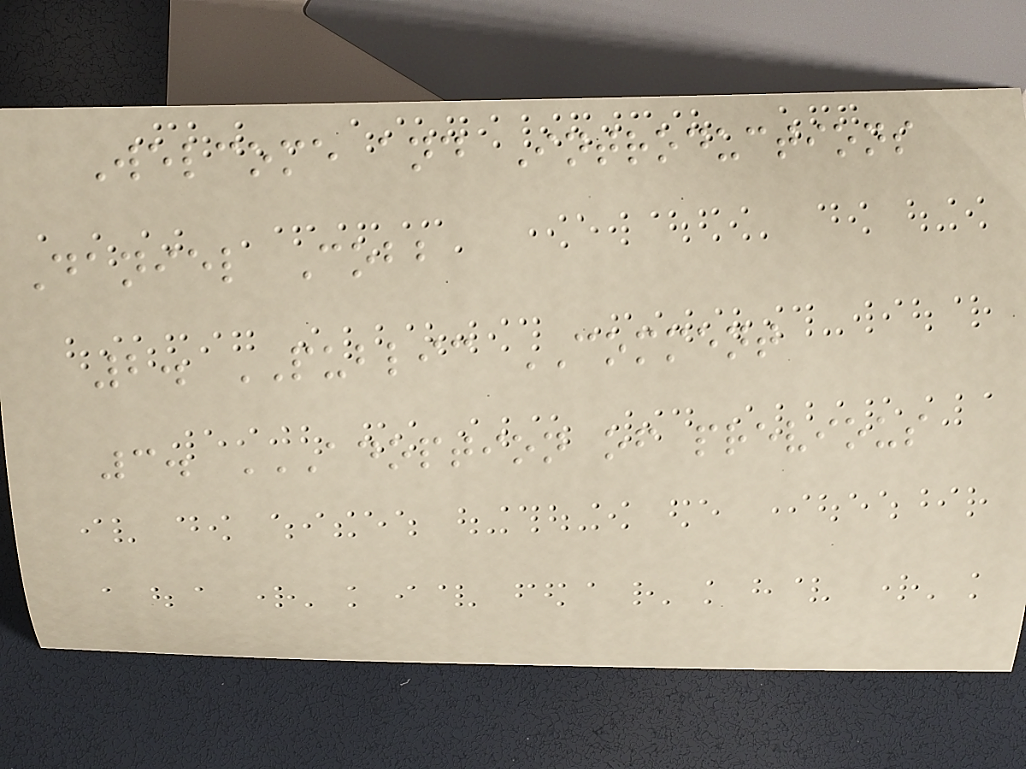Welcome and Introductions
Daniel Cobb
2. PUBLIC COMMENT
3. ADOPTION OF PREVIOUS
